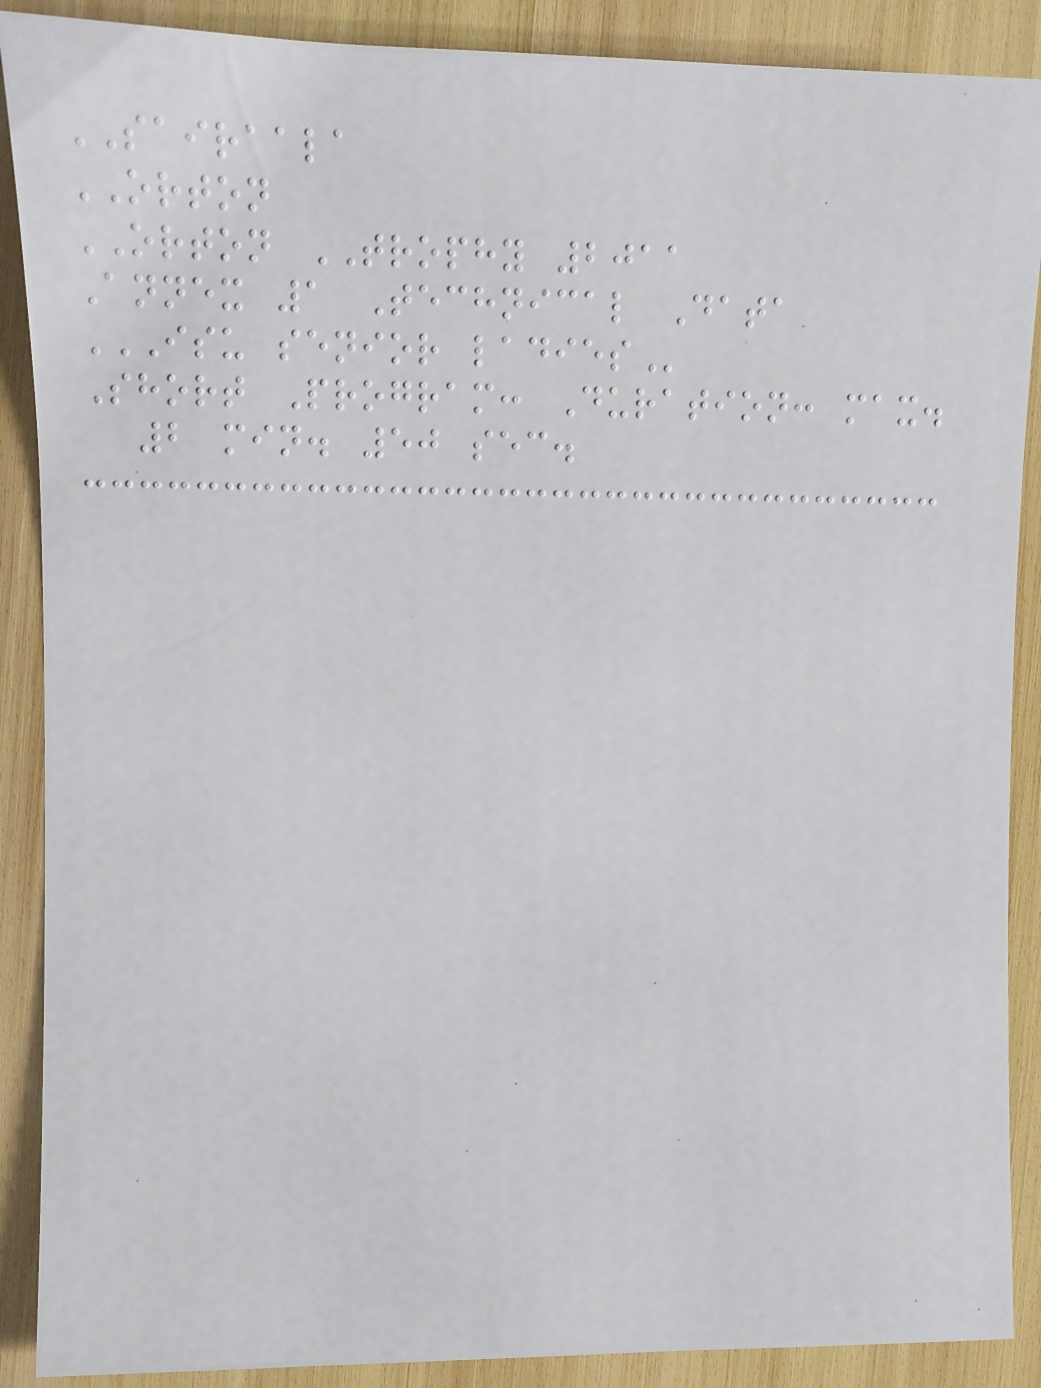SAIRAALA
ORTON
ORTON TROPHY 2011
Annex 1 Technical Data
ISU SENIOR LADIES
Short Program: Duration: max.
2 min. 50 sec.
